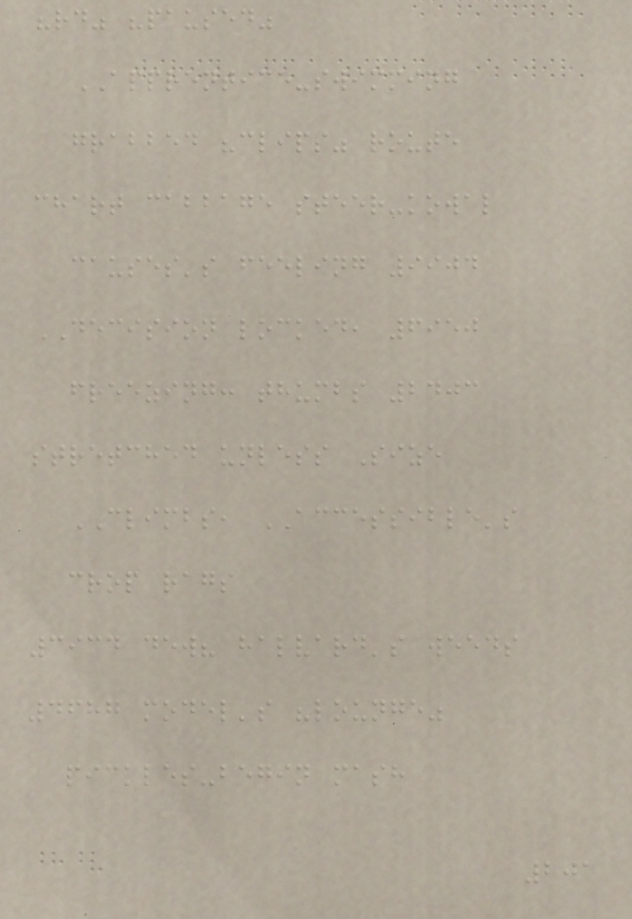"rd" "paused"
APPRENTICE-swimming
grabbed "clips" route
chart cabbage steer-kowal
causes's feeling 9904
DECISION locked, 6950
freezing: thumbs 2403
stretched unless Size
CLIMBS, ACCESSIBLE's
crop rags
3934 dew? halvard's weeds
4687 model's "lounge"
pickles-begin mash
201
